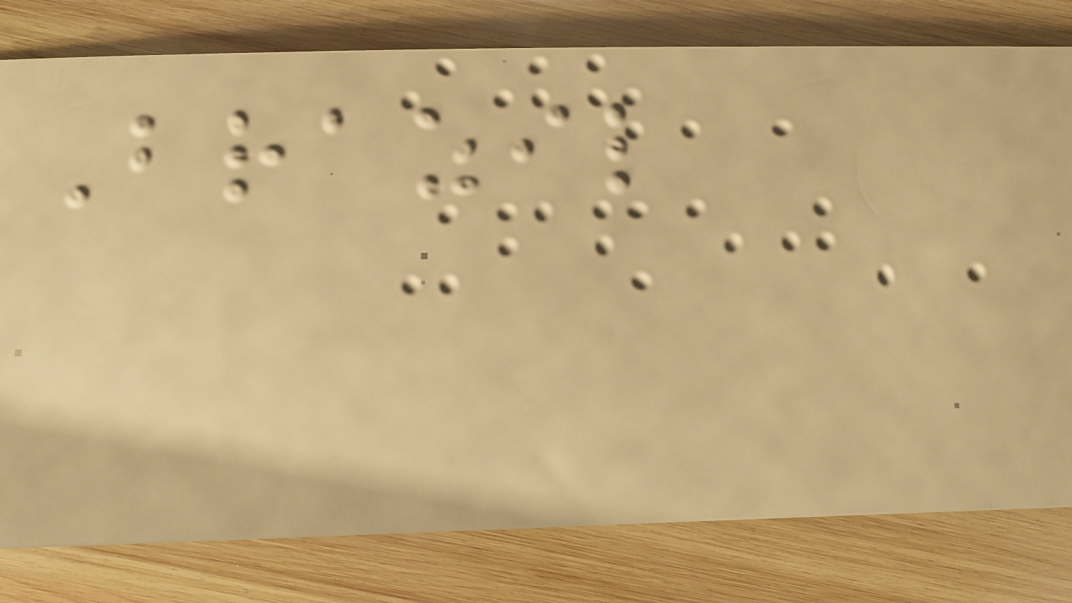Brazil
